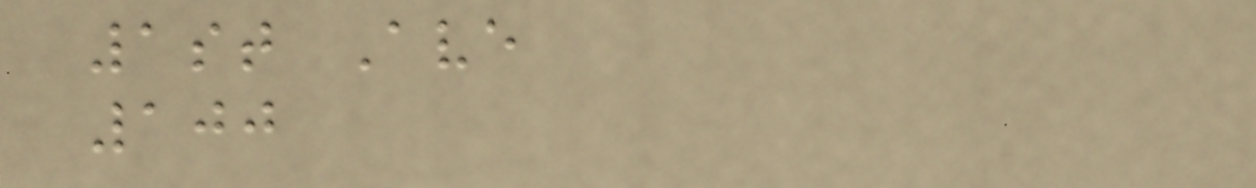1st Ave
100
